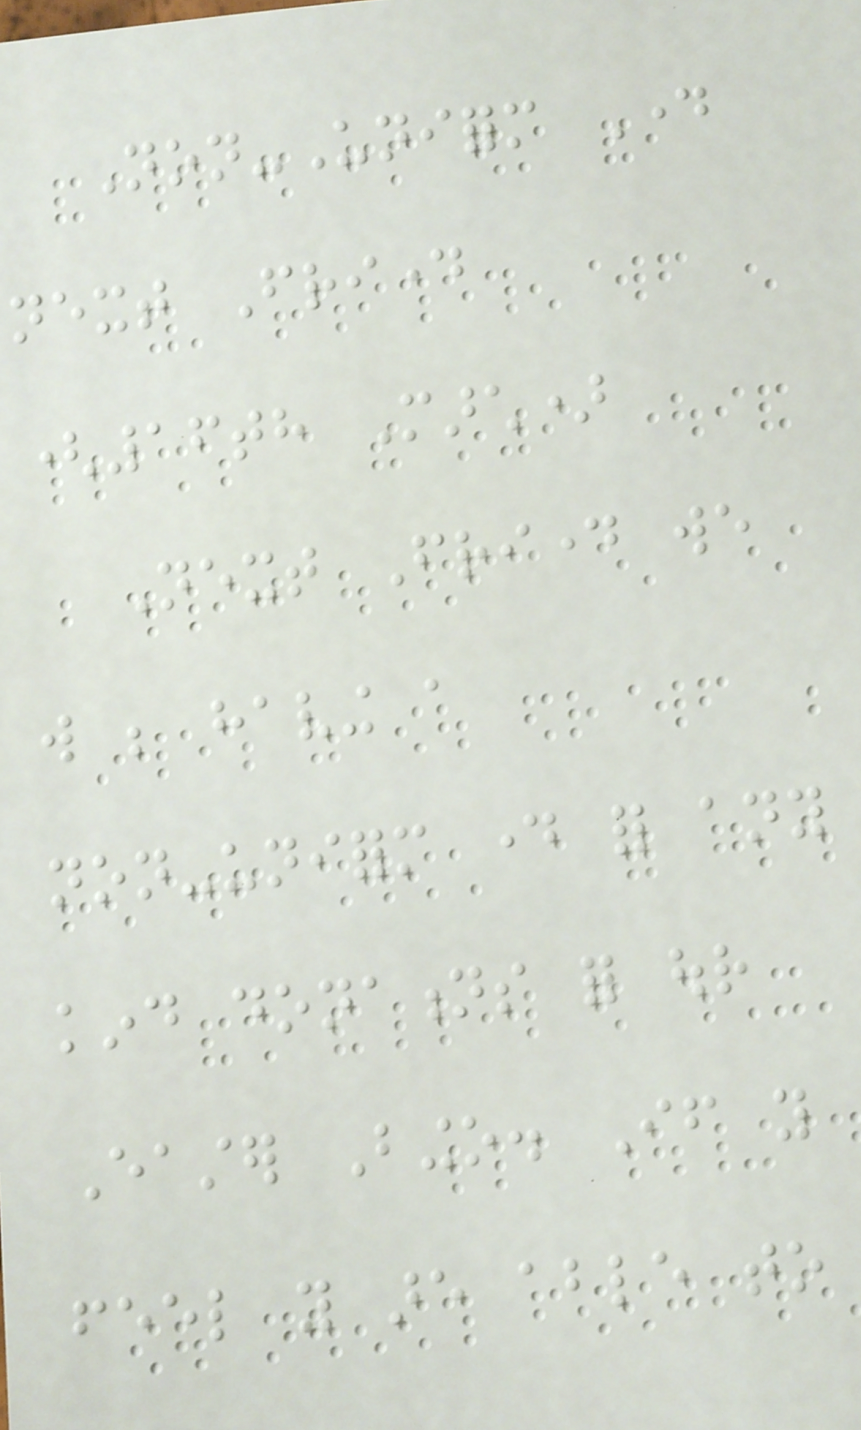Non-Uniform Day
next Friday
(16th March)
Next Friday we
will be having a
non-uniform day for any
kind donations for our
Easter Bingo. If you
feel you are able to
